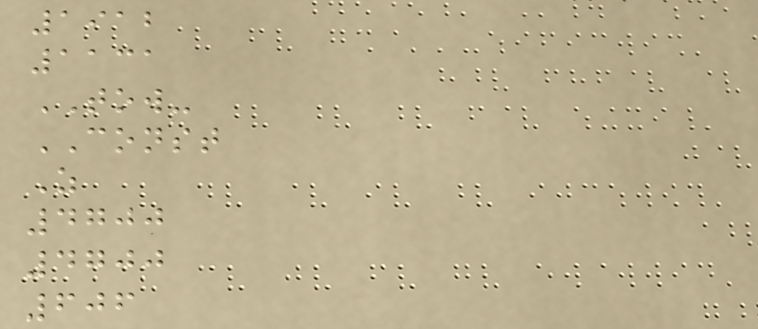1912
1131
TOW-
CONST
Z
4700
4700
606
